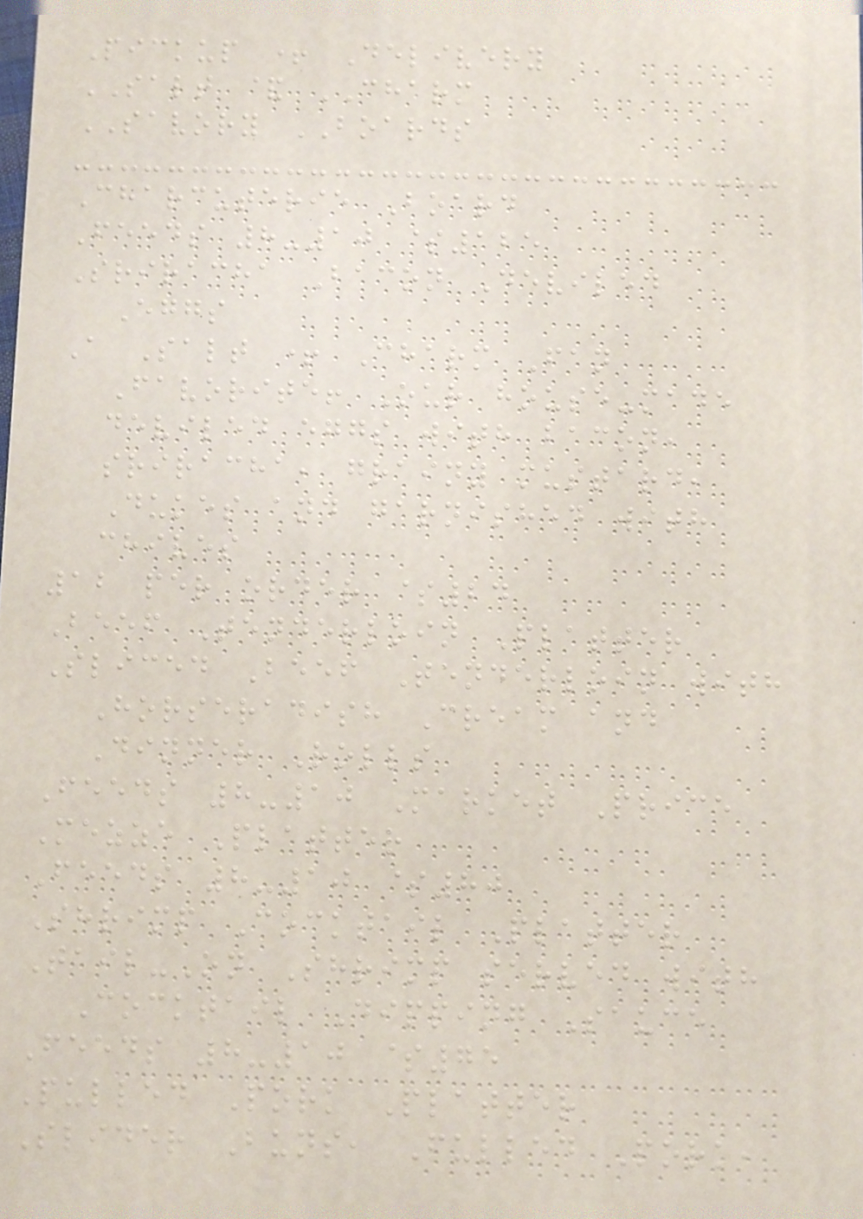Pickup + Delivery
SALT & CHARM
SAVORY BOARDS
Charcuterie Board
Feeds 8-10 $125
Sriracha Bacon Deviled
Eggs
A Salt + Charm Fan
Favorite! Our house-made
deviled eggs with bacon,
sriracha, grainy mustard,
Dukes and garnished with
chives
12 per order $24
Beef Tenderloin Platter
Sliced Beef Tenderloin with
Horseradish Cream and
Dinner Rolls
Feeds 8-10 Market Price
Mezze Platter
Feeds 8-10 $80
Shrimp Cocktail Platter
Tail-On Shrimp served with
Cocktail Dipping Sauce
Feeds 8-10 $75
Pulled Pork Platter
Slider Buns, Pulled Pork,
